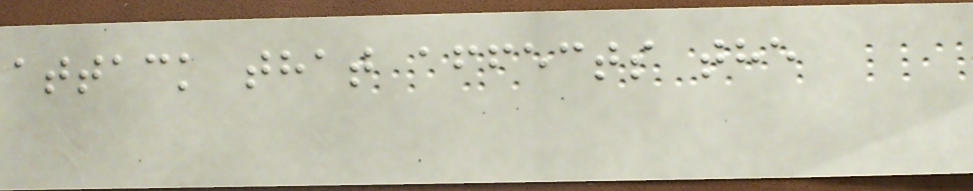attack that affects the
